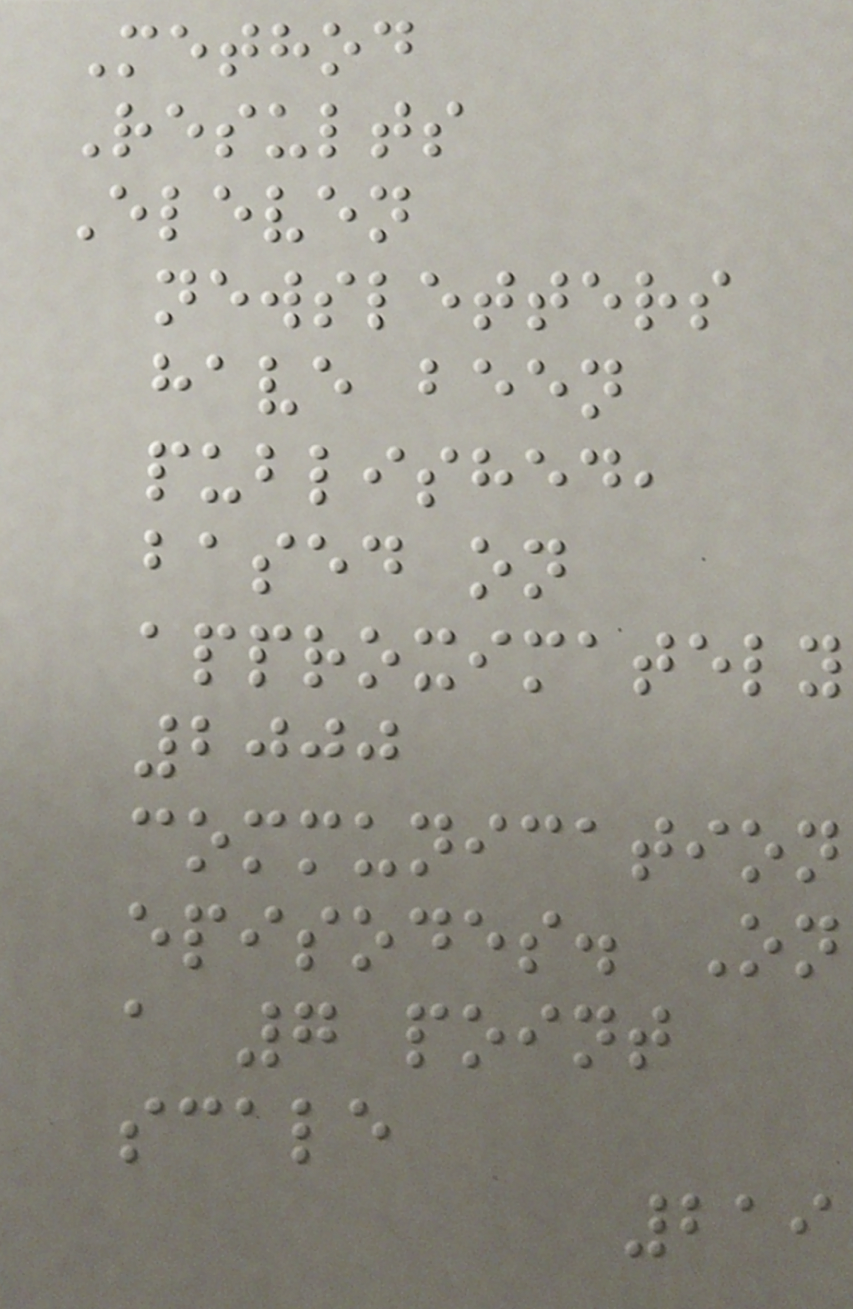Method
Results
Eleven
newsletters
have been
published,
based on
approximately
2000
communication
episodes. On
a 7 point
scale
219
